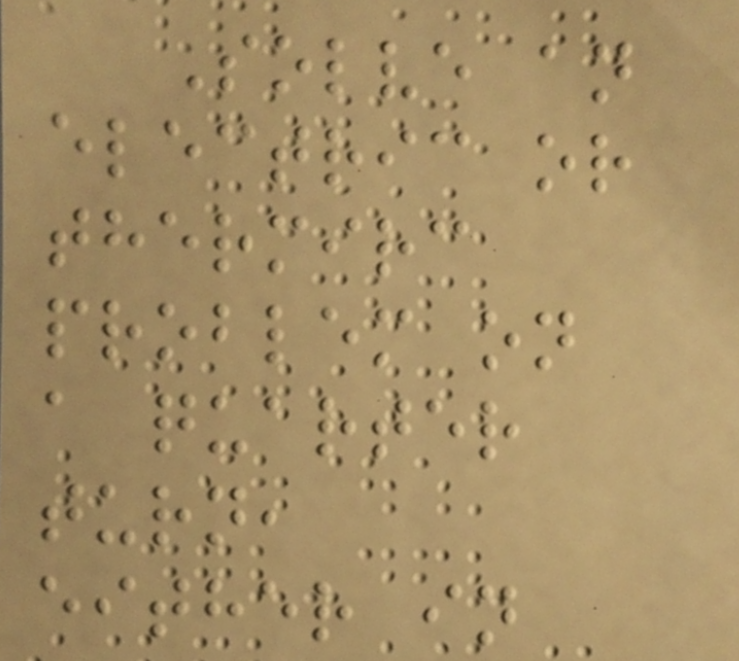Solve an
electric or
thermirc
problem on
a quarter
turn,
either in
